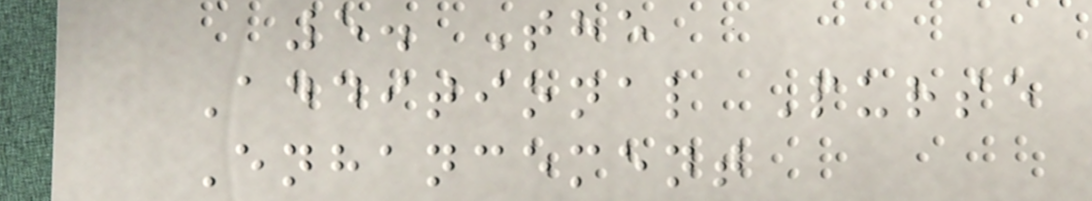5. The
Additional Purse
Enhancement
